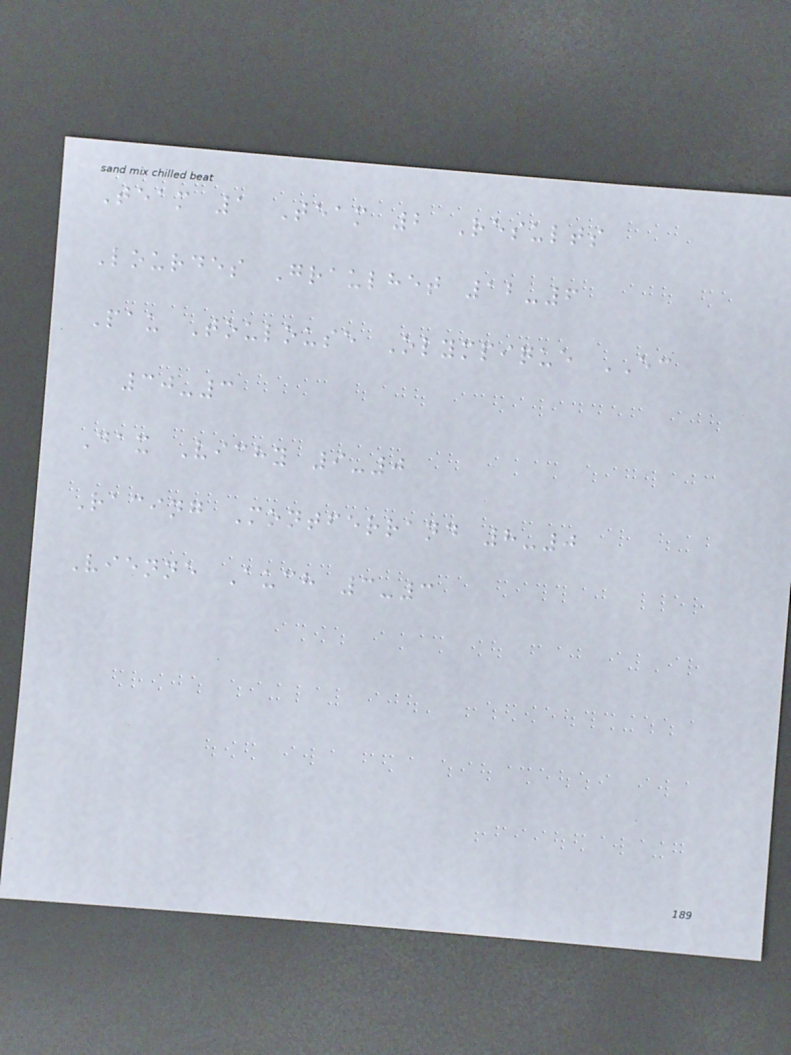Team 1 Team 2 Results
Lourdes Graulhet 12-6
Pau Toulouse Olympique EC
30-3
Dax Vichy 9-0
Racing Montferrand 8-0
Vienne Auch 3-3
